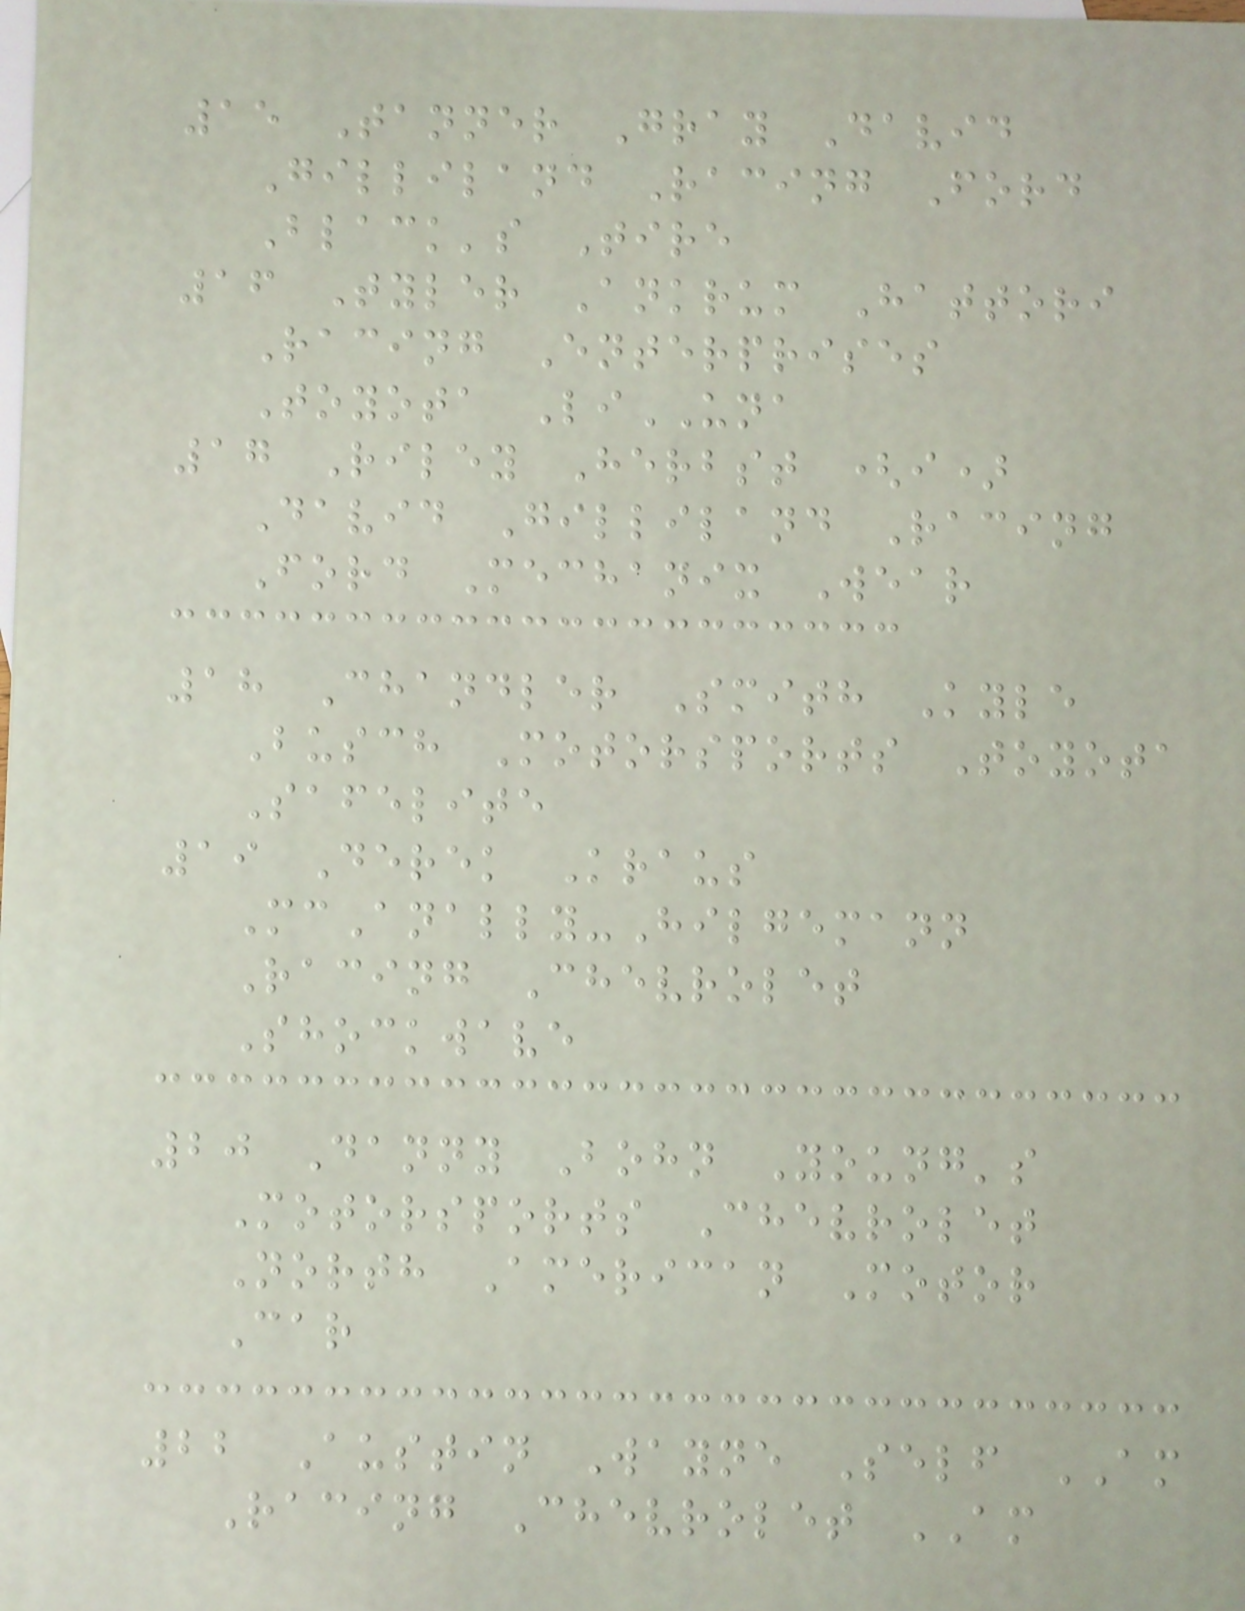15 Tanner Gray David
Gilliland Racing Ford
Black's Tire
16 Tyler Ankrum Hattori
Racing Enterprises
Toyota LiUNA
17 Riley Herbst (i)
David Gilliland Racing
Ford Mechanix Wear
18 Chandler Smith Kyle
Busch Motorsports Toyota
Safelite
19 Derek Kraus
McAnally-Hilgemann
Racing Chevrolet
Shockwave
20 Danny Bohn Young's
Motorsports Chevrolet
North American Motor
Car
22 Austin Wayne Self AM
Racing Chevrolet AM
